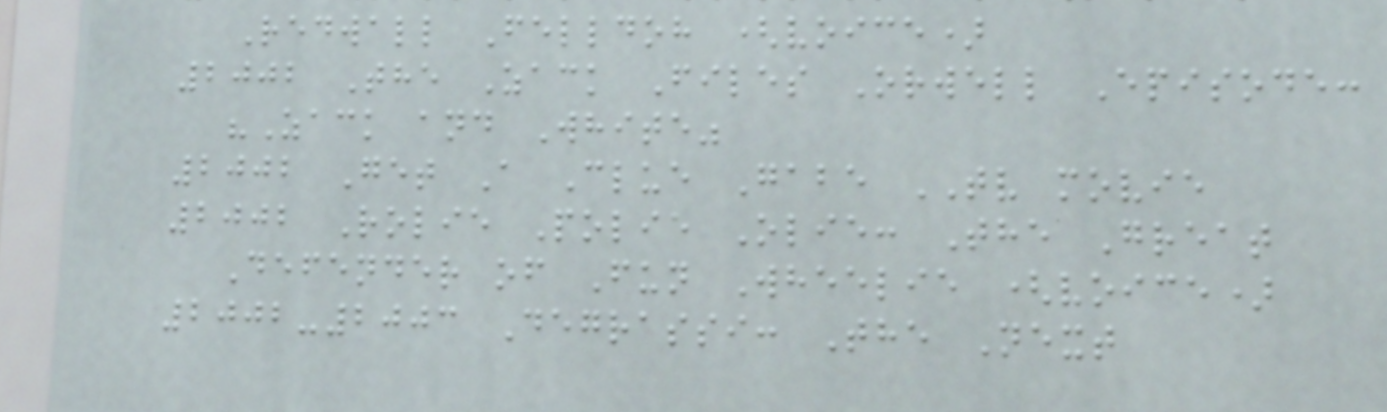Redwall Felldoh (voice)
2002 The Zack Files Orwell Episode:
"Zack and White"
2002 Get A Clue Gabe TV movie
2002 Rolie Polie Olie: The Great
Defender of Fun Wheelie (voice)
2002-2003 Degrassi: The Next
